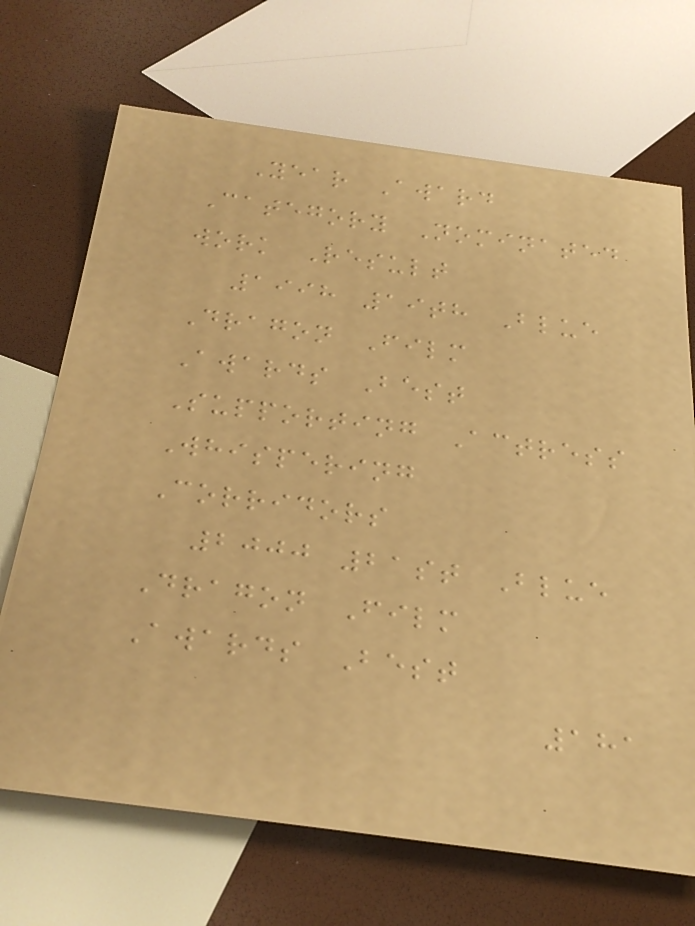Year Award
Category Nominated
work Result
1998 19th Blue
Dragon Film
Awards Best
Supporting Actress
Whispering
Corridors
2000 21st Blue
Dragon Film
Awards Best
181
